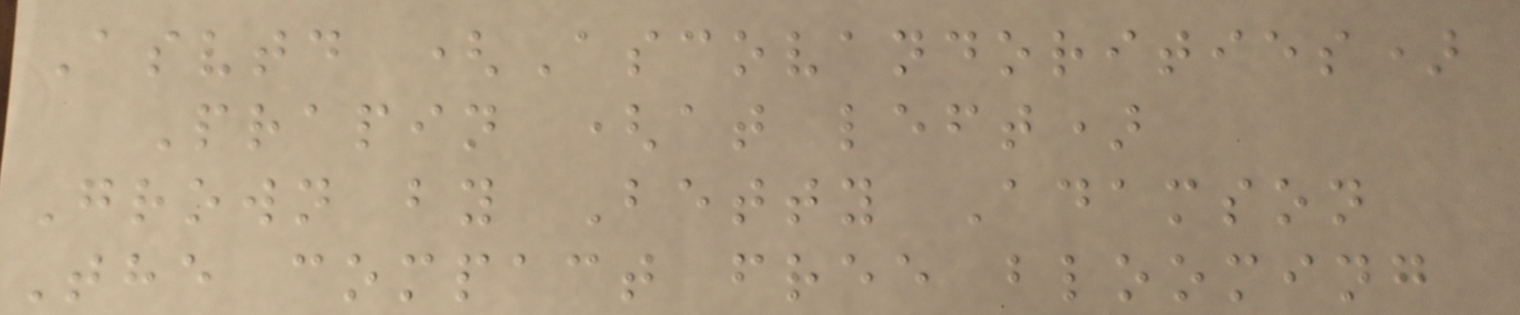Asvtd (Ascovandorities)
Prapin (at left)
Grown by Betty Adamson
The compact free blooming
